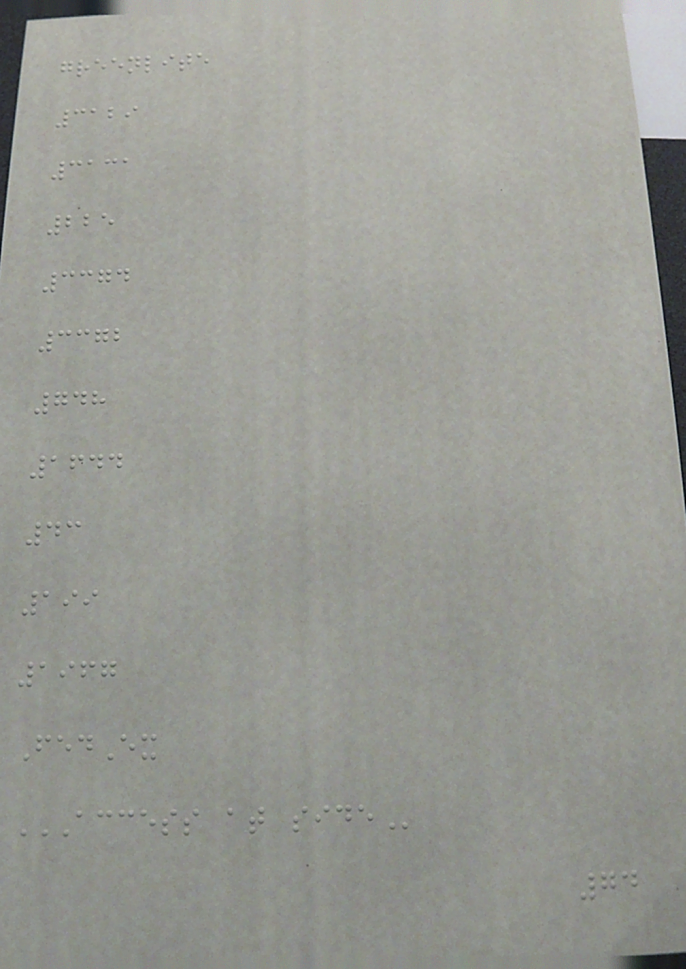greenlite
3129
3131
225
3374
3372
748
1644
43
199
1967
FedEx
ACCESS AT SIDE
74
